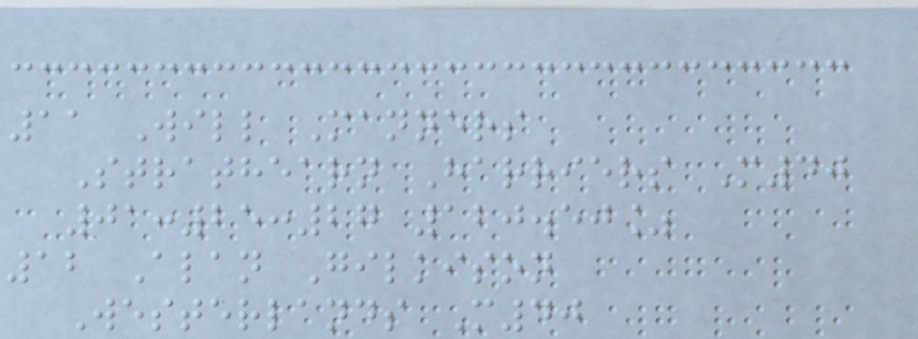11 Will Manners
Strathearn Harriers M40
01:25:27 120.50%
12 Alan Gilkison
Westerlands M40
